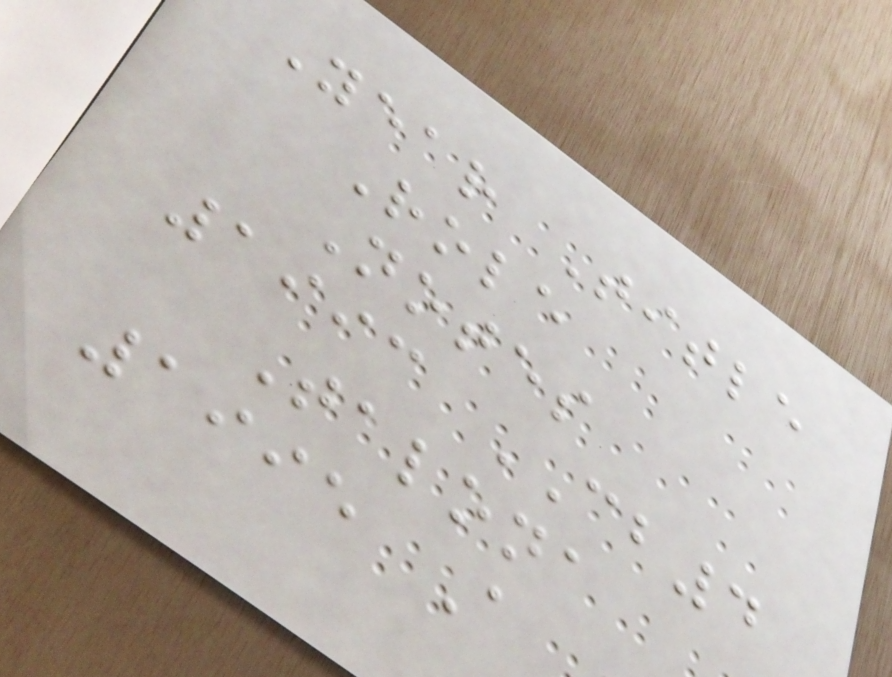Year Title
Role
Notes
1993 CB4
Talona
1995 A
